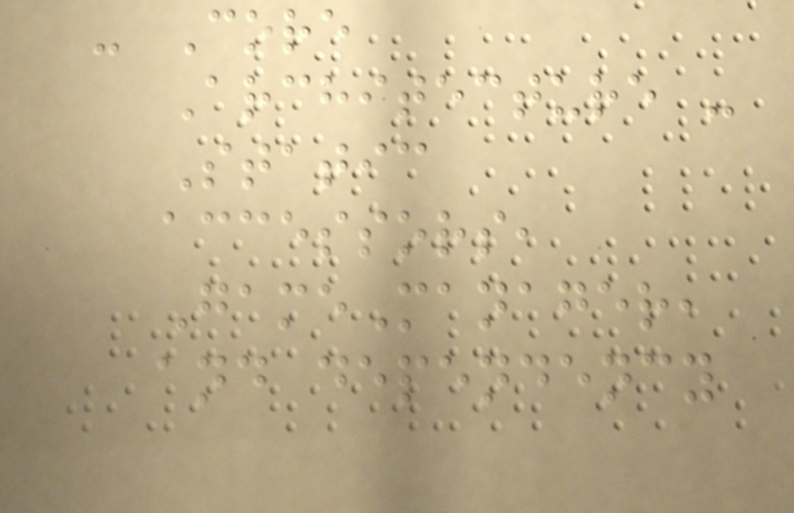- Core
Architecture -
Static
accessors,
GameManager,
and dependency
